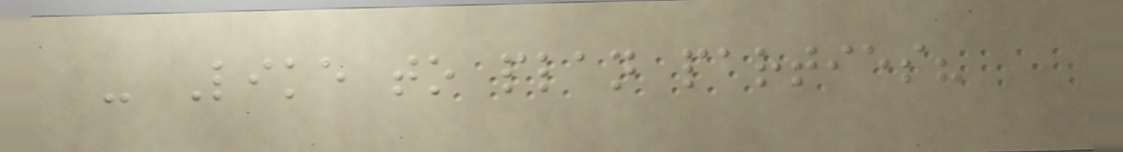- Like to plan parties?
